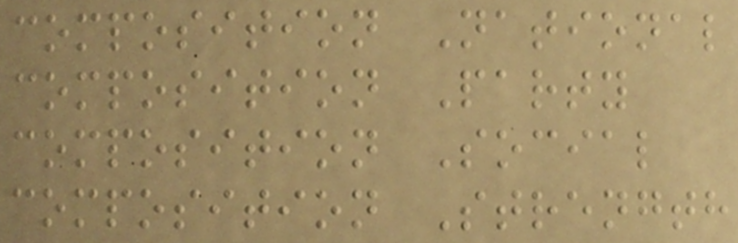composition National
composition Party
composition Social
composition Strength
